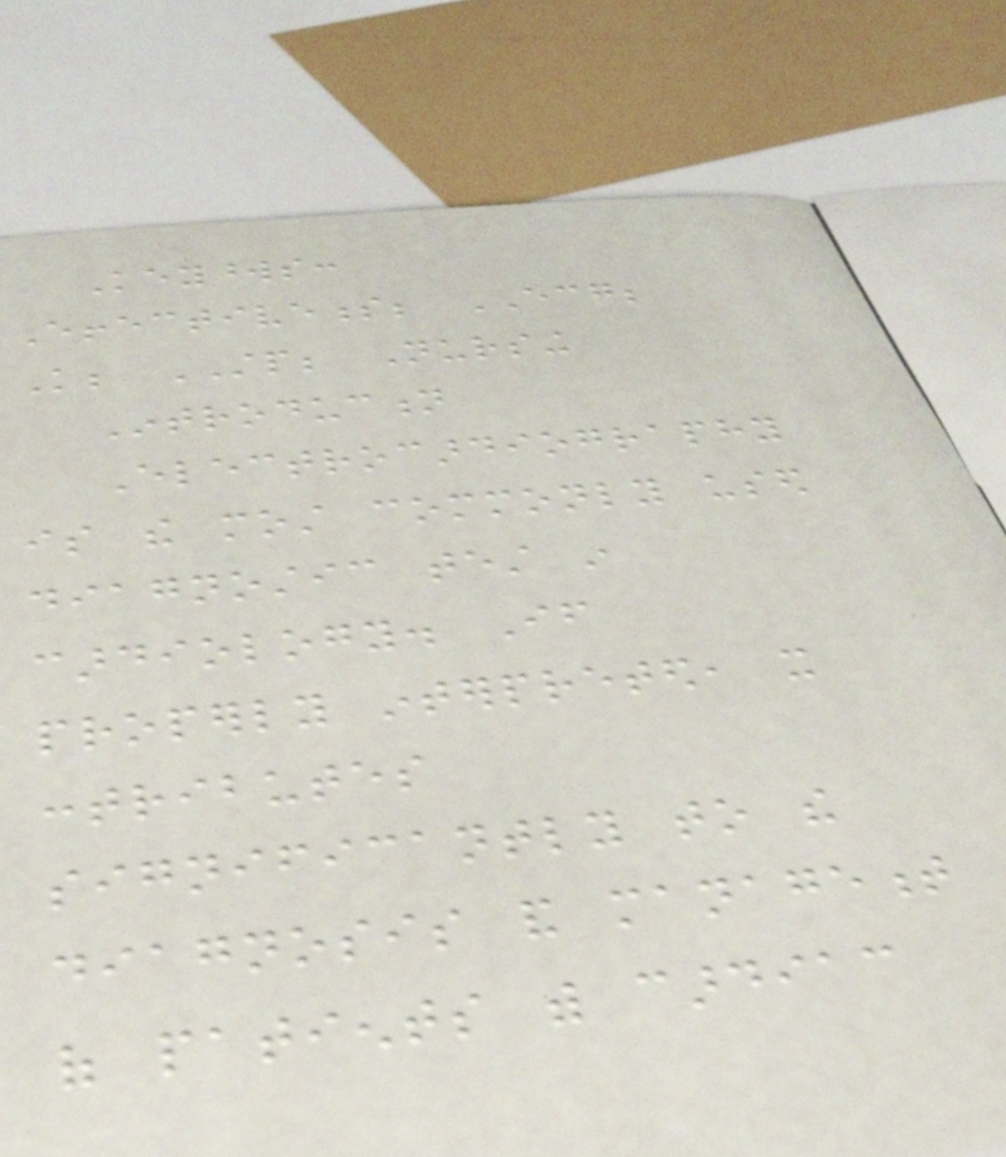Keywords:
Effectiveness; ECG;
Knowledge; STP; Nursing
Introduction
Electrocardiography
is the most commonly used
diagnostic test in
cardiology. If
properly interpreted, it
contributes
significantly to the
diagnosis and management
of patients with cardiac
